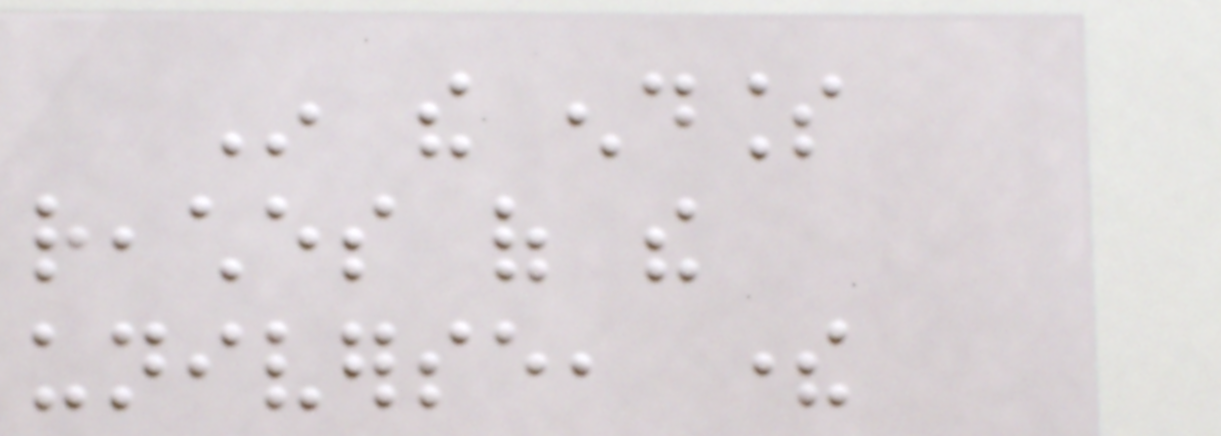In the endless
reaches of the
universe, there
